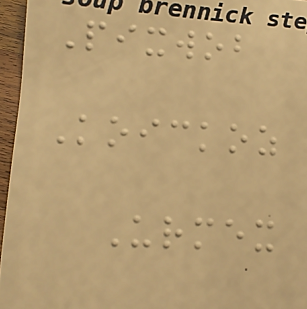Pixwob
Koickoz
Urmex
